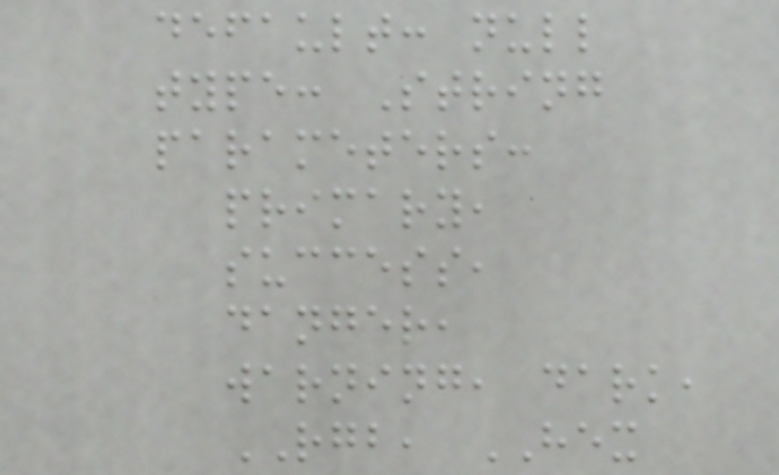default: null
type: String
parameters:
primary,
success,
danger,
warning, dark,
RGB, HEX
